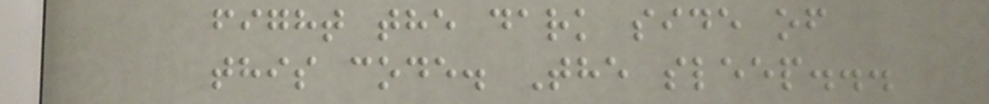fight the dark side of
this code. The sleep...
